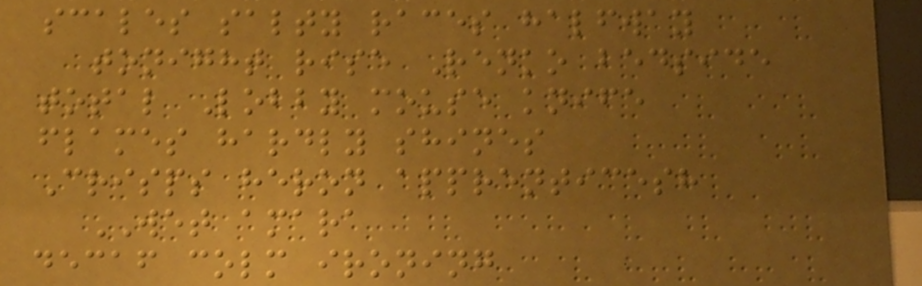scales salty races halfway
tonight rise Renko bedside
total Lobby mouse knife
flames hardly shines
Crisps heron apprenticesh
WET amara
decaf colm ironing
